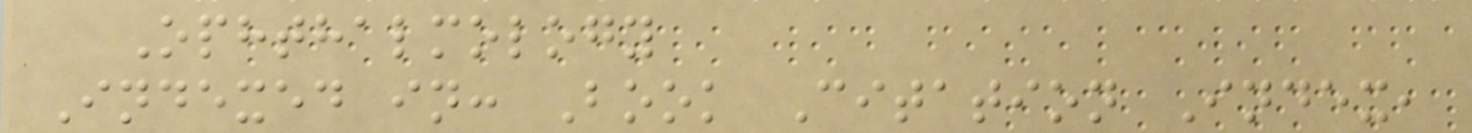Ophthalmology
Indexed in: Book Citation Index,
